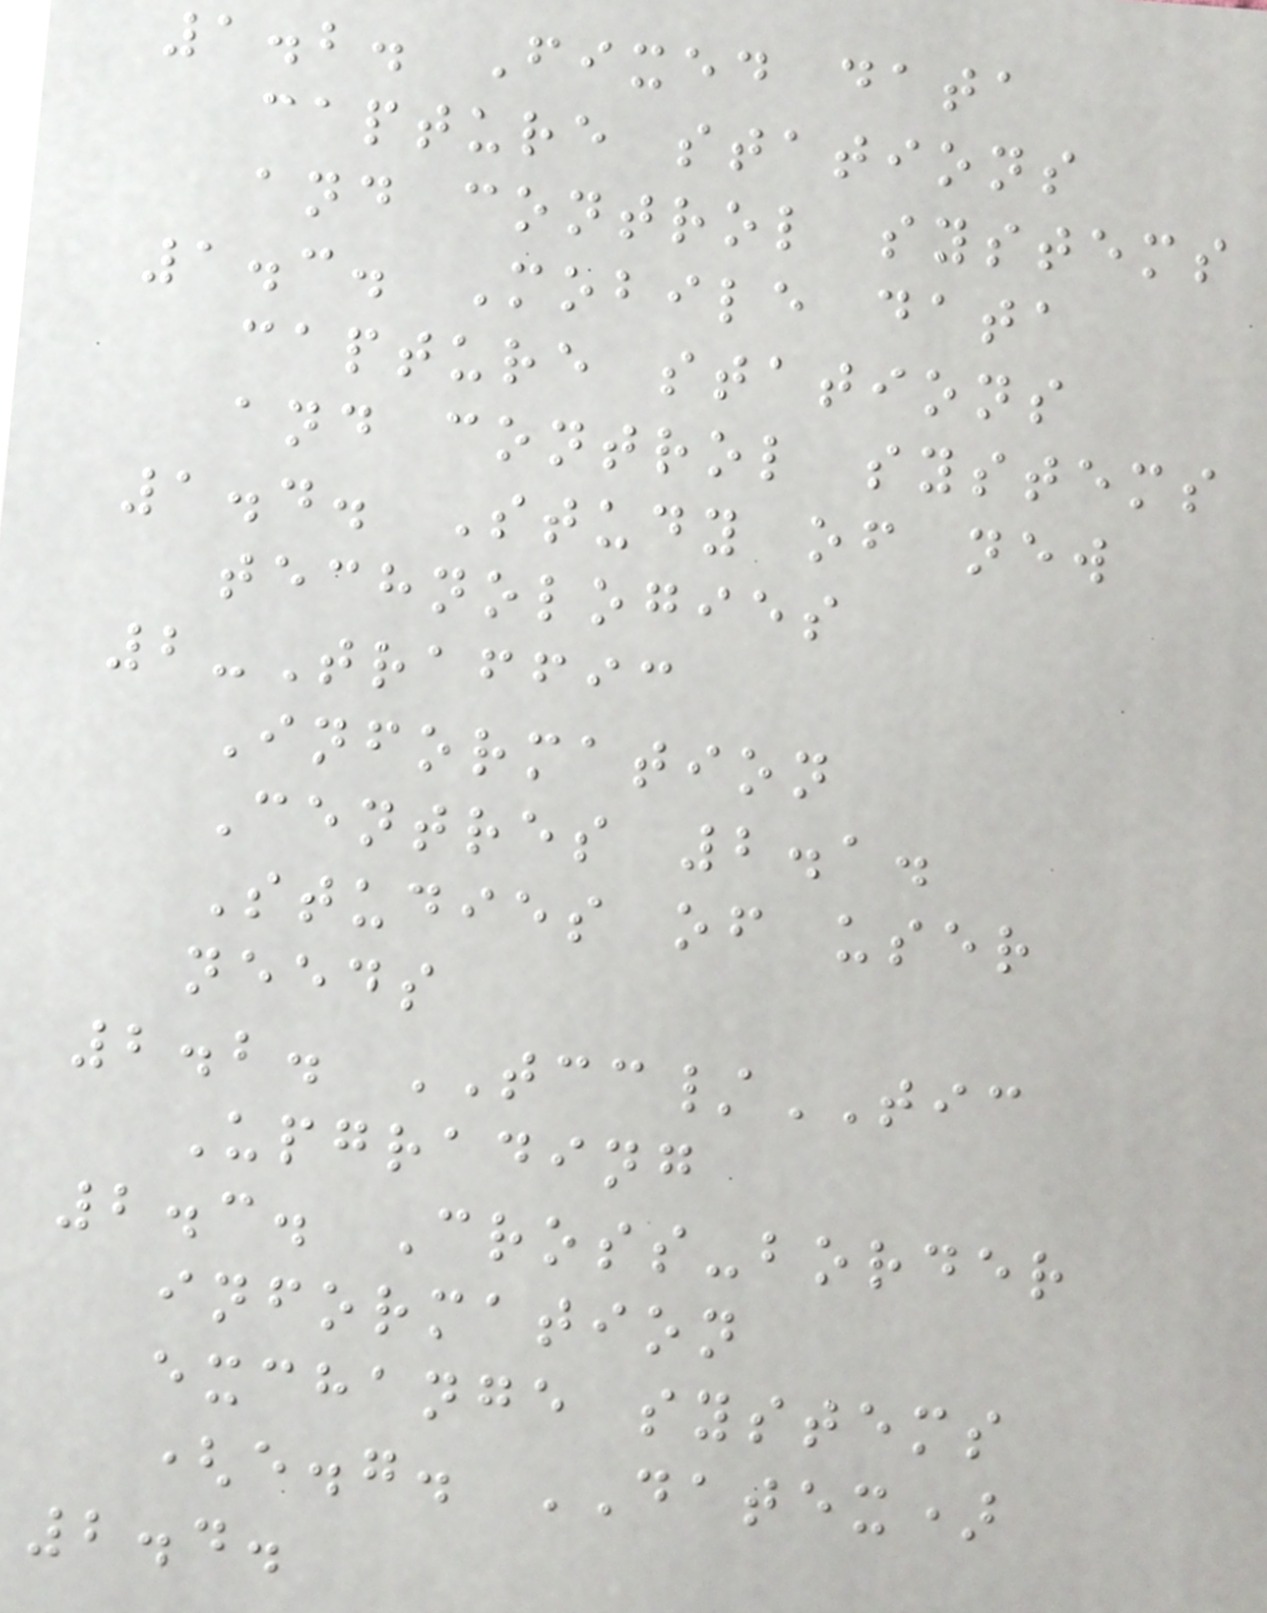1.2. Fixed data
capture stations
and control systems
1.3. Mobile data
capture stations
and control systems
1.4. Study of new
technologies
2-Traffic
Information
Centres 2.1.
Studies of user
needs
2.2. TCC/TIC
Upgrading
2.3. Cross-border
information
exchange systems
(e.g. DATEX)
2.4.
